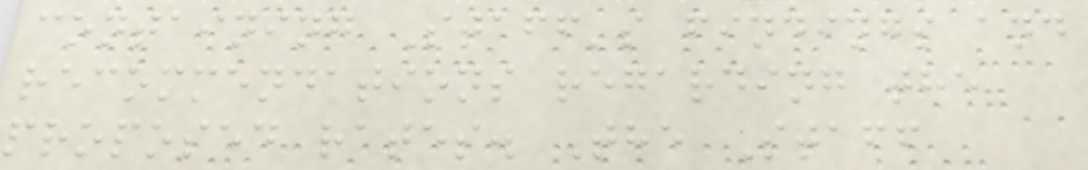containing Staff's findings and
recommendations regarding the
proposed rates. The Staff
